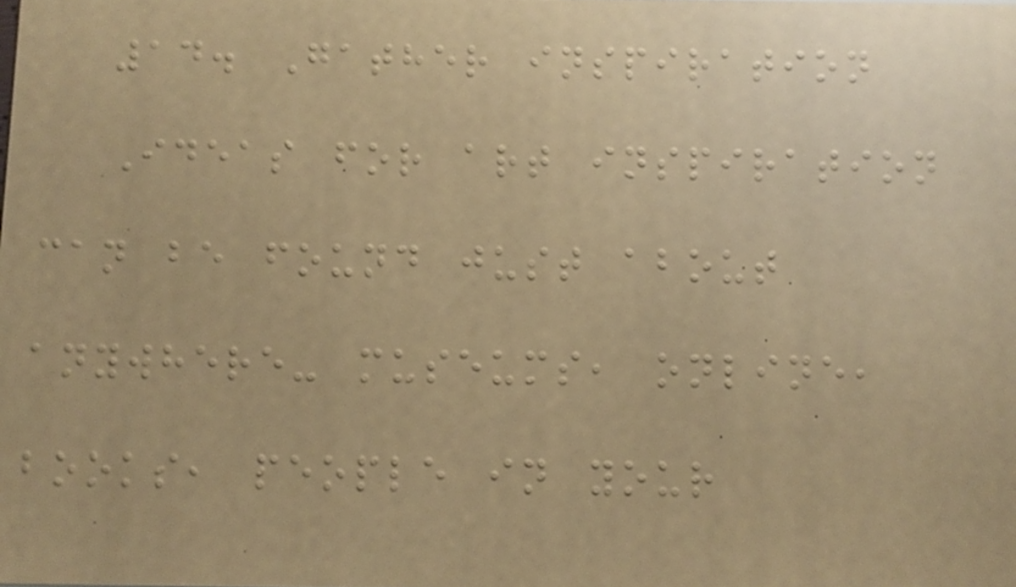14. Gather inspiration
Ideas for art inspiration
can be found just about
anywhere- museums, online,
books, people in your
